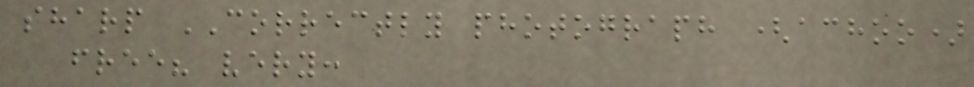sharp CORRECTLY photograph (achoo)
free? very:
